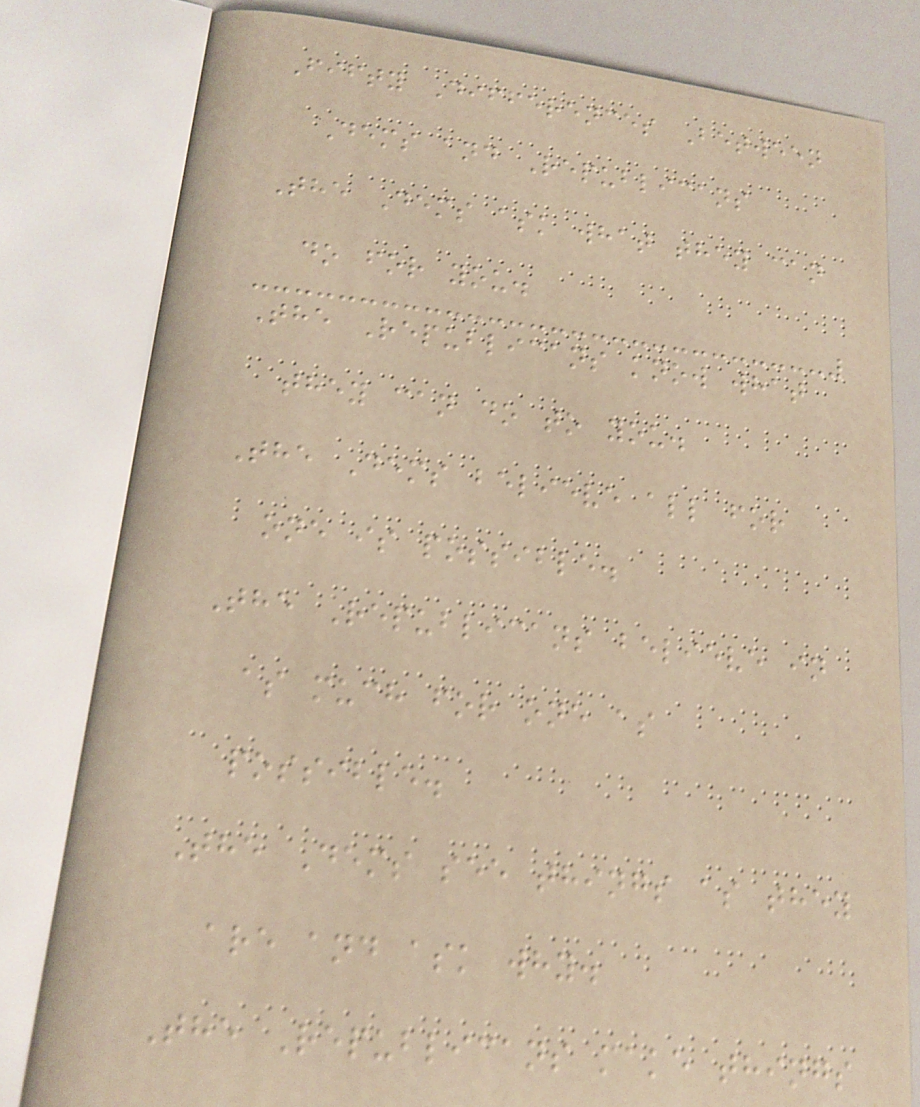Fifty Differences Between
Dems and Republicans
The Dems ask what they can
do for you.
The Republicans know what
they can do to you.
The Dems believe all for
one is possible.
The Republicans believe in
as much for one as
possible.
The Dems see things as they
are and ask why.
The Republicans make things
